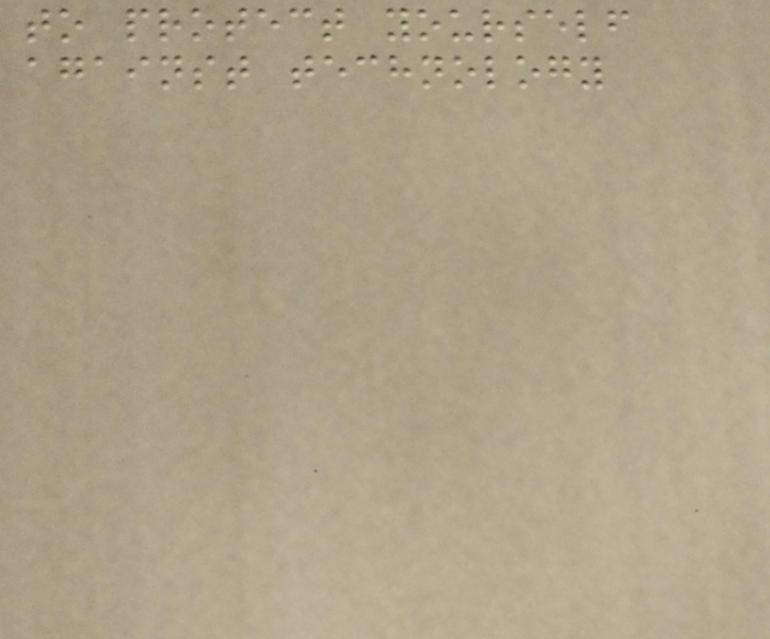to protect yourself
against technology
